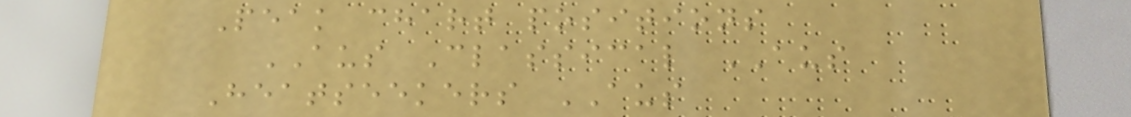Peak chart positions
AUS Classical AUS
Heatseekers AUS
